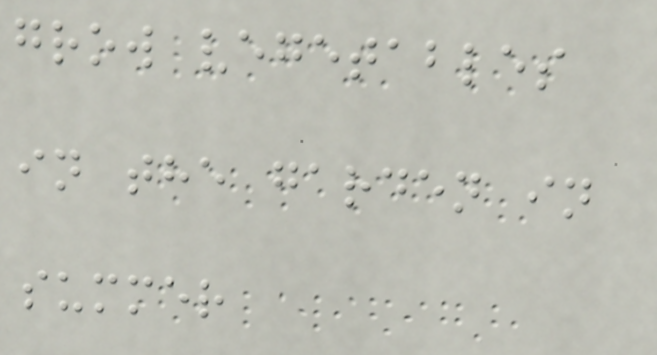grow vegetables
in the garden in
summer
